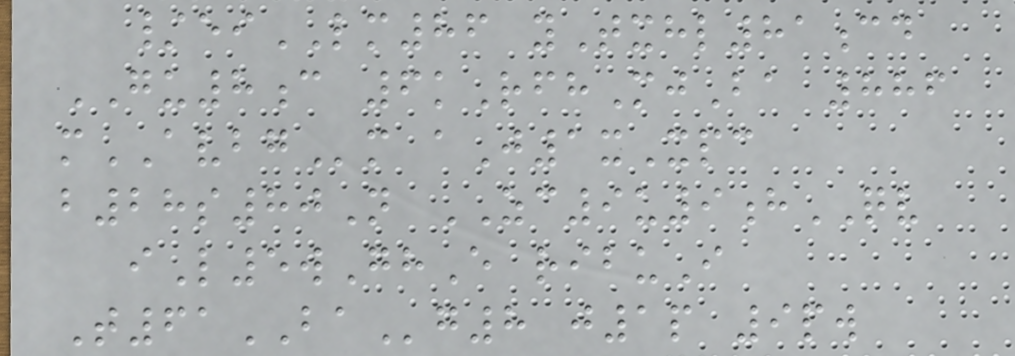/eiLM86 yTxhl81cd
GU8c 6kRfhMjBa 886
mAVBGm aJ1xXpc
b28s80N ZC9u9hQV
iL5wGhE ribuI
T61BAg8 j1p 9pw
